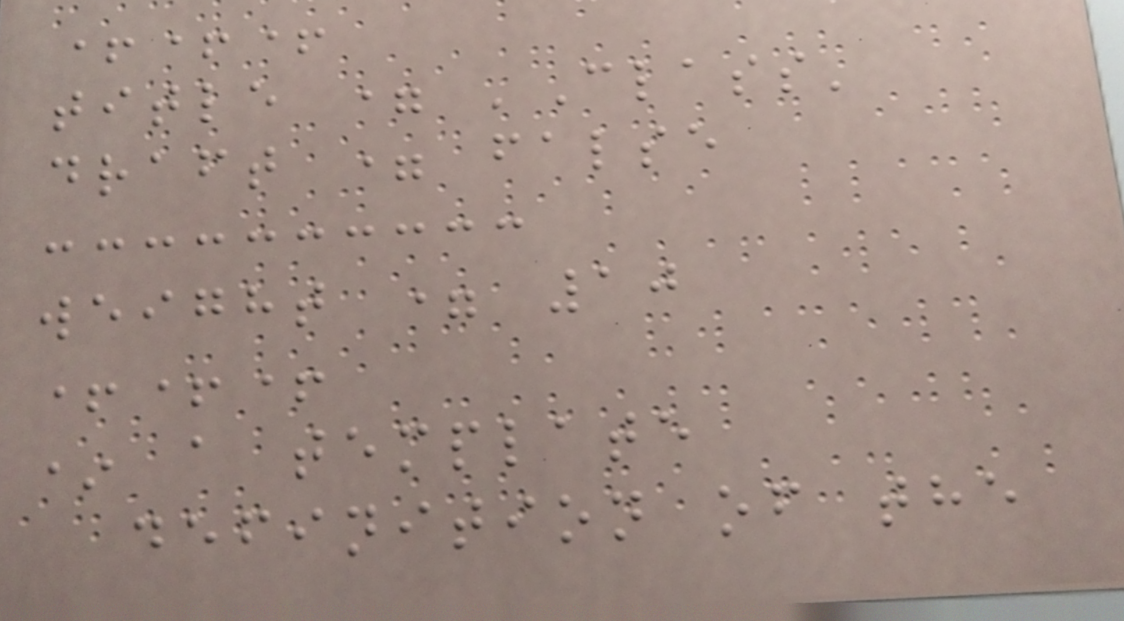+++
title = 'Class'
draft = false
weight = 10
+++
* a template
definition of the
